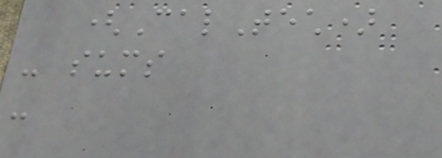(CalTech)
- sums
-
